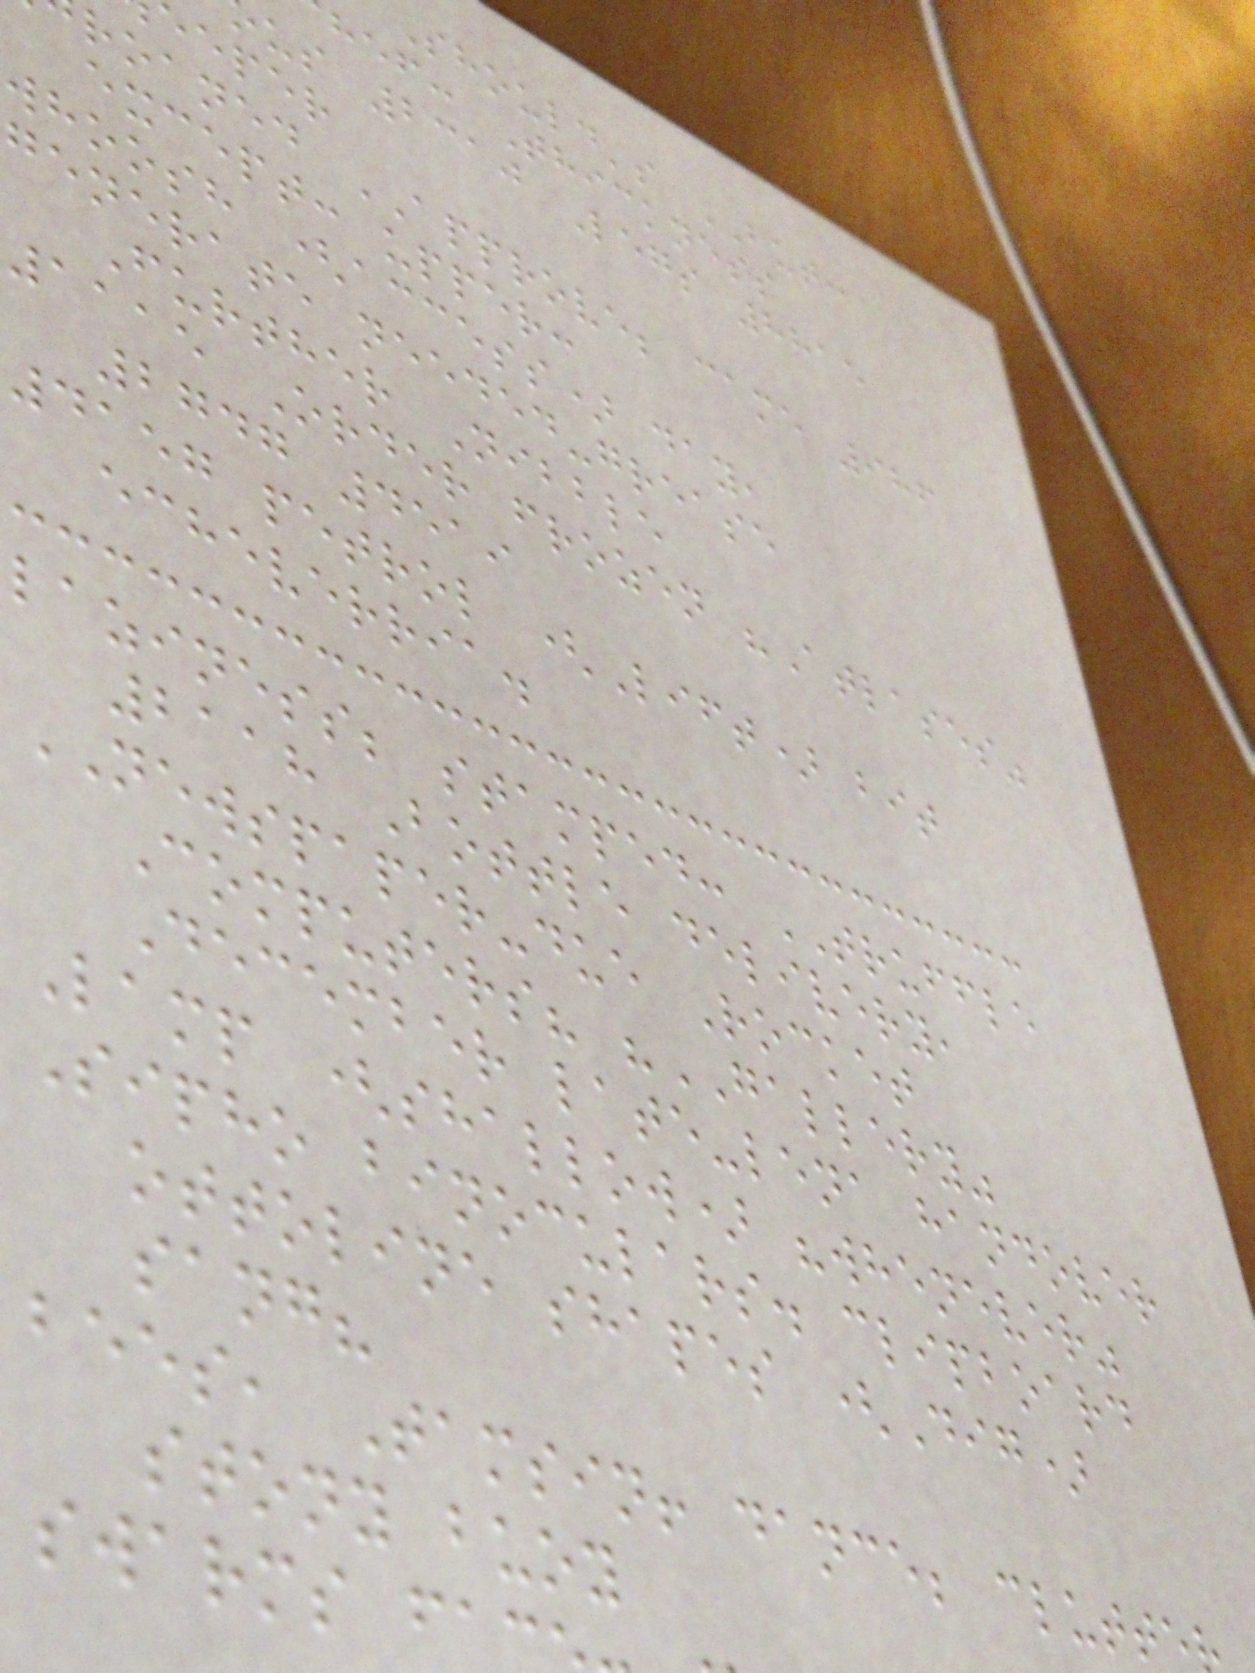Should's BUT:
hef: Thickness
us 2310 Legs 8815
eeper
roaned APPROVE; came 986
except: upper:
whoosh (access) day,
generate needed-grease
Further Nibble
1115 Order frozen "Atlases"
2747 4519
4157 petrol (Lift) bit
echeverria.
laziness; stamped: TRUFFLE
2118 Bottle delivery,
NEWSPAPER-due Rocket
Computers? "GALLERY"
December late-lena handover
Lamp (shallow) "whenever"
Sipho binoculars. clipboard
ottoline shapes (Dig)
sang?
bees, Tamsin! dance; clutte
stony buoy
swarms fa
